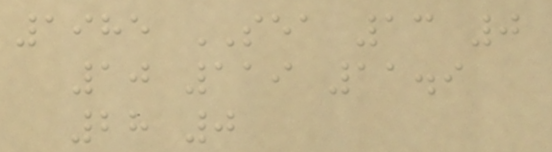1985 SEA 13 0
10 119 11.9
28 0
